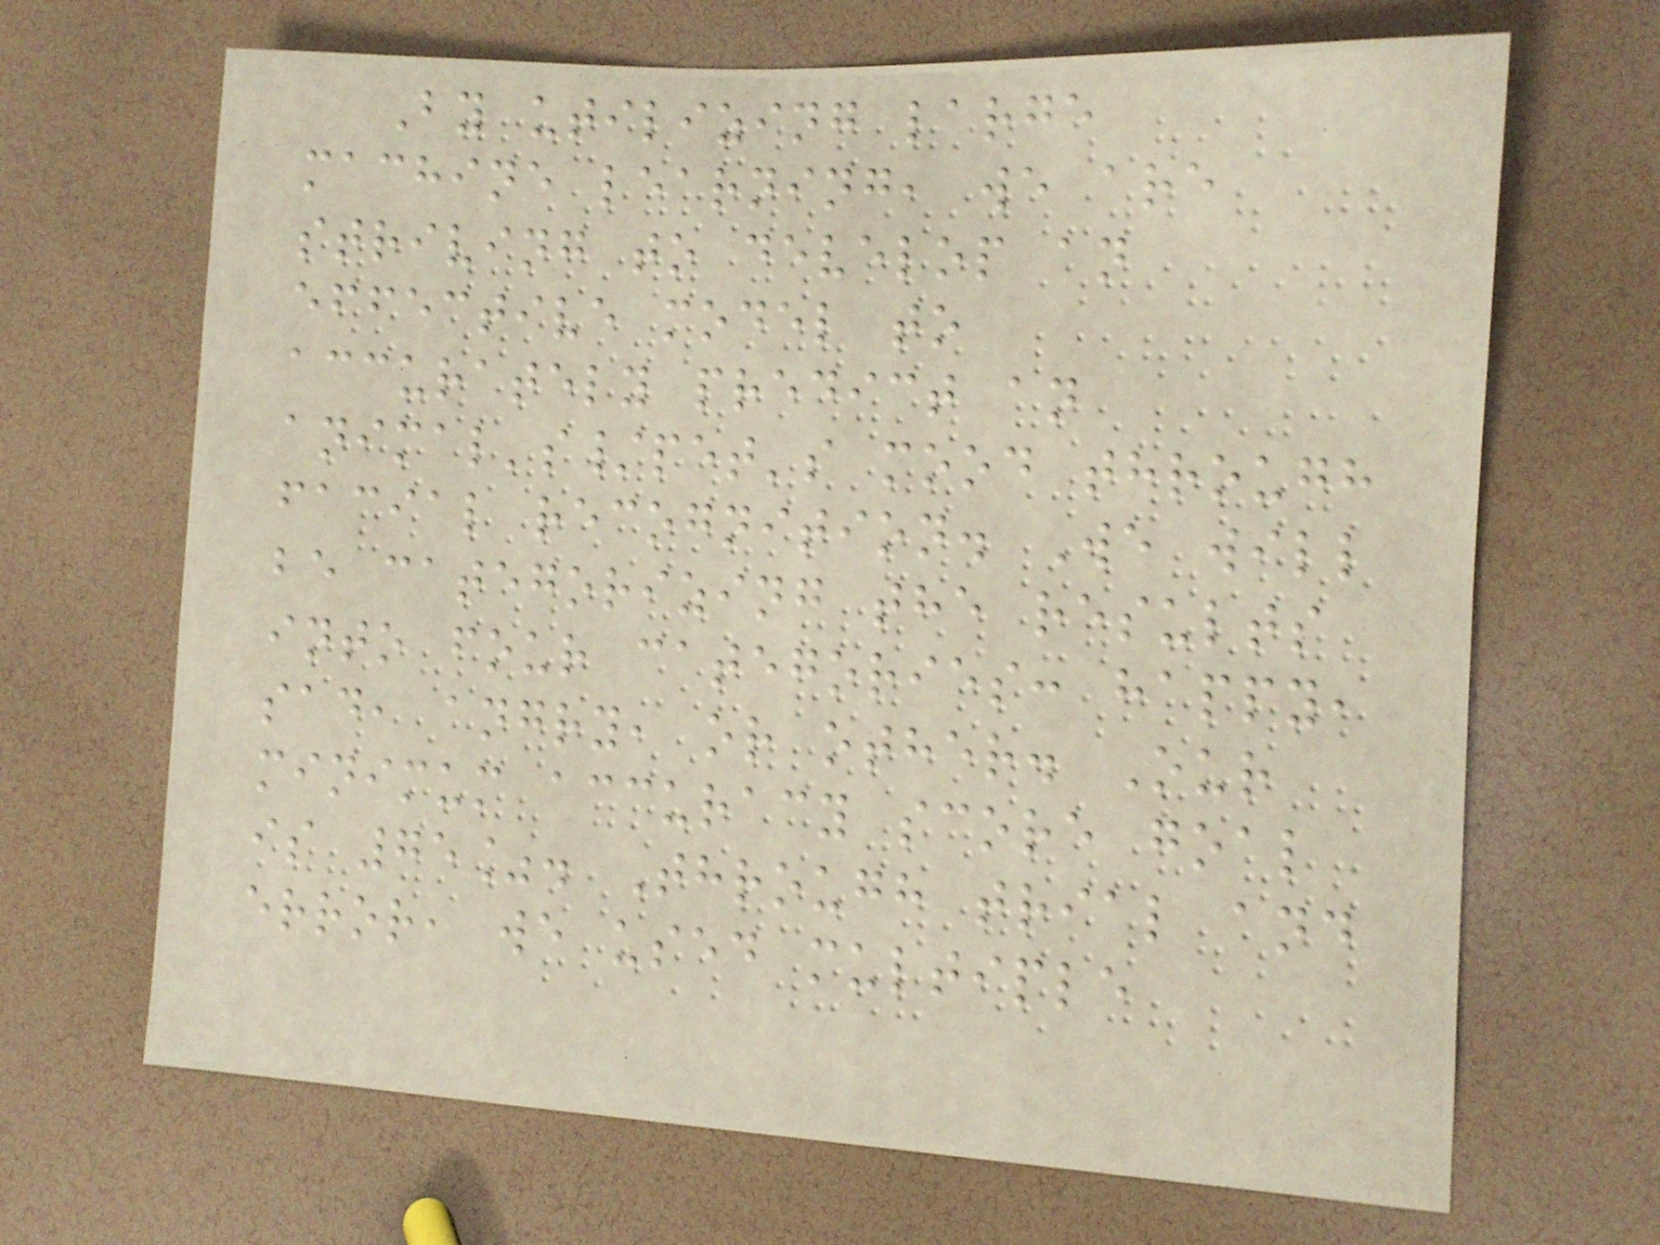By utilizing large
machine learning, we are
striving to develop an
effective model to
accurately predict an
animal's/pet's mood through
facial recognition. We will
be categorizing the results
into four categories: happy,
sad, angry, or other. Our
minimum accuracy score goal
is 75%. Through trial and
error, we used multiple
